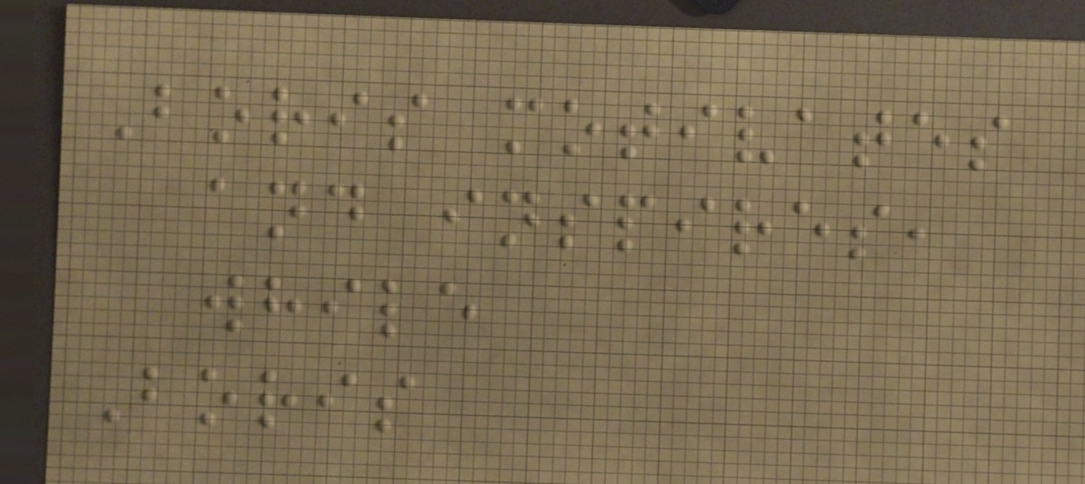Boris motivates
and inspires,
while
Boris
